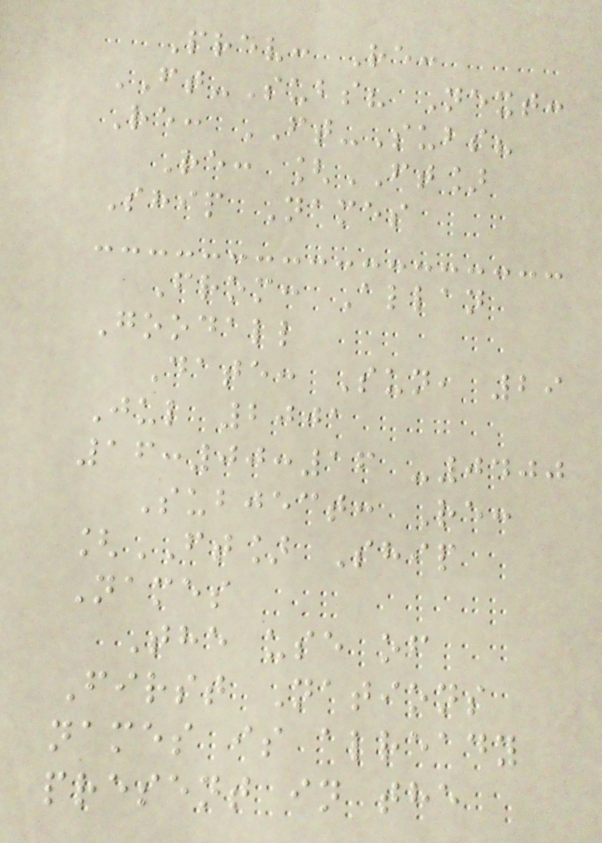Prev: Re:
FT-Subs? Next:
Re: FT-Subs?
Re: [FT]
Ship Names
From: Allan
Goodall
Date: Sun, 29
Jul 2001
16:00:16 -0400
Subject: Re:
[FT] Ship
Names
The use of
First Nations
names is already
present in the
